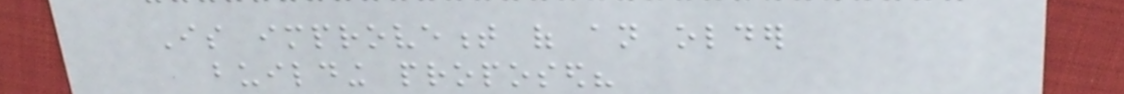Is improvement of an older
building proposed?
